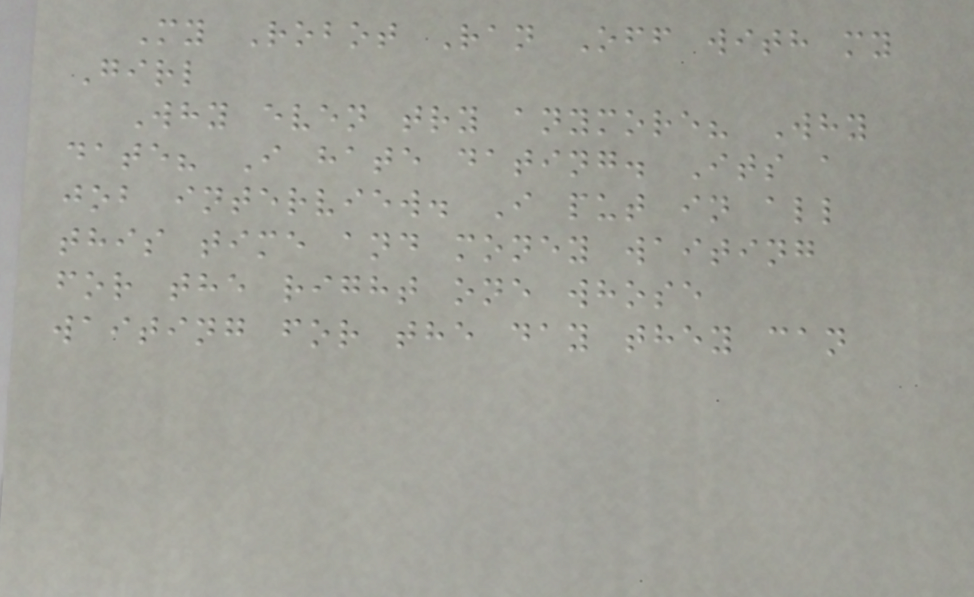My Robot Ran Off with my
Girl
Why even try anymore? Why
date? I hate dating. Its a
job interview. I put in all
this time and money waiting
for the right one whose
waiting for the day they can
